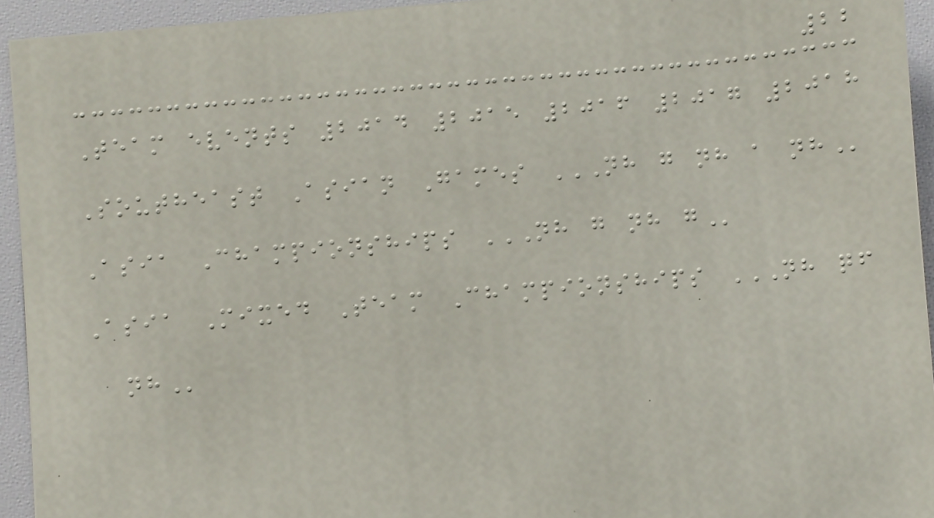22
Team events 2014 2015 2016 2017 2018
Southeast Asian Games NH G NH A NH
Asia Championships NH G NH G
Asia Mixed Team Championships NH QF
NH
